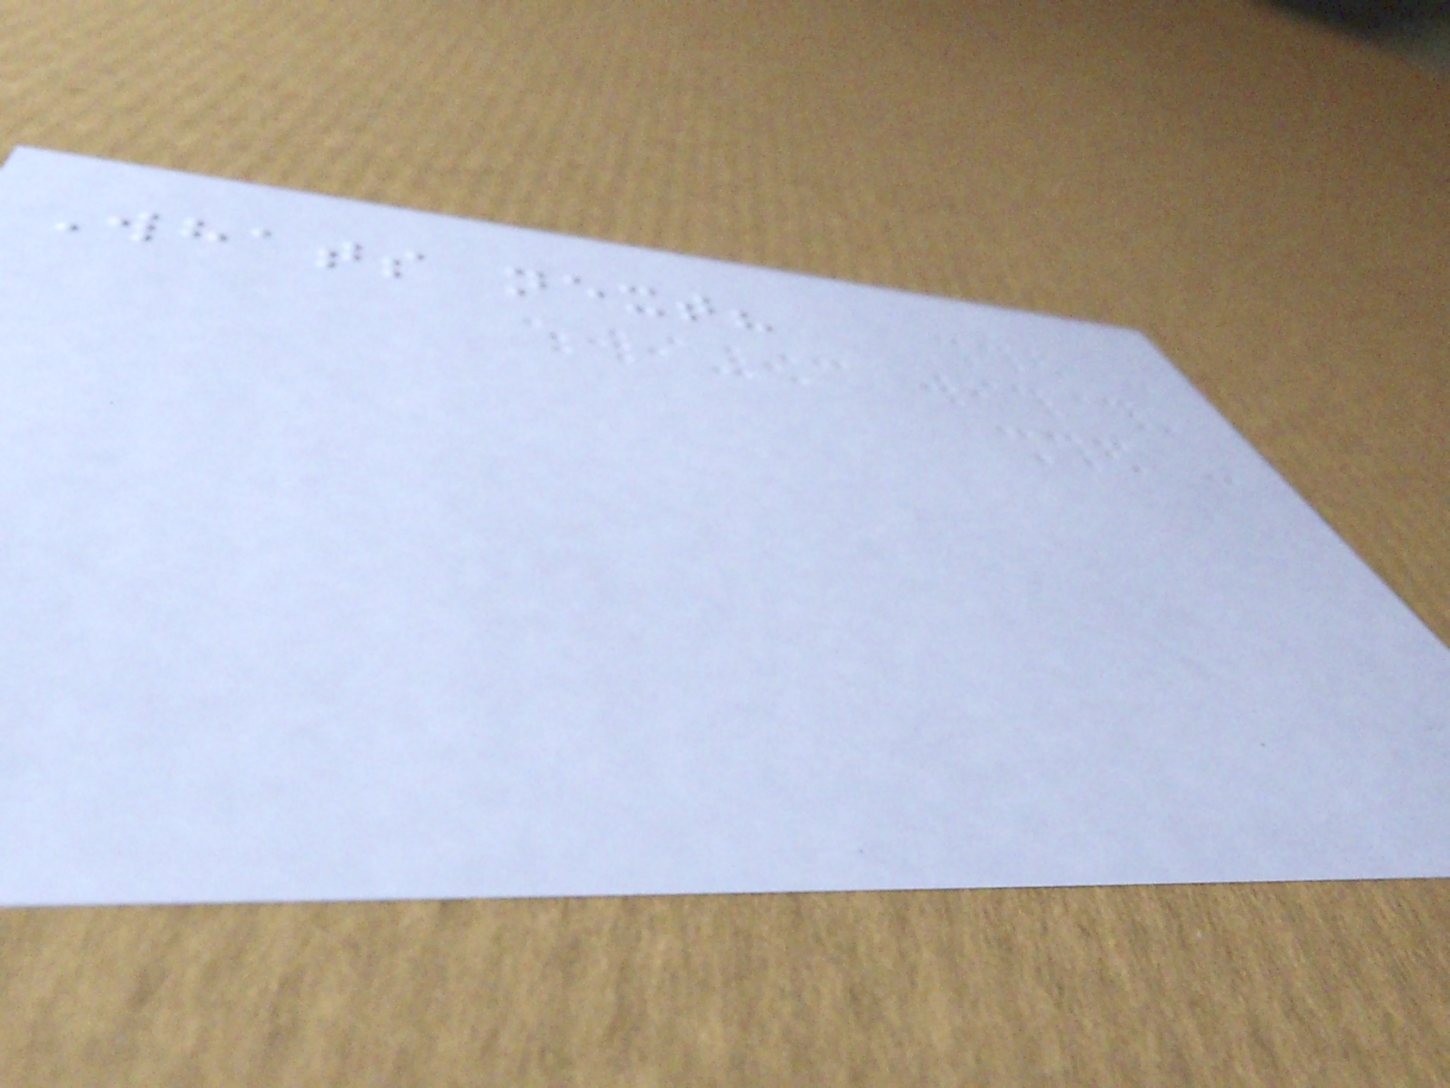Whats next?
